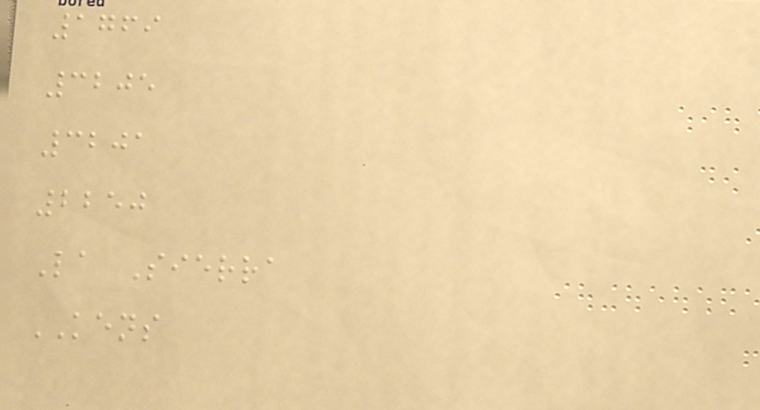1769
3205
3201
2250
La Sierra
KENS
